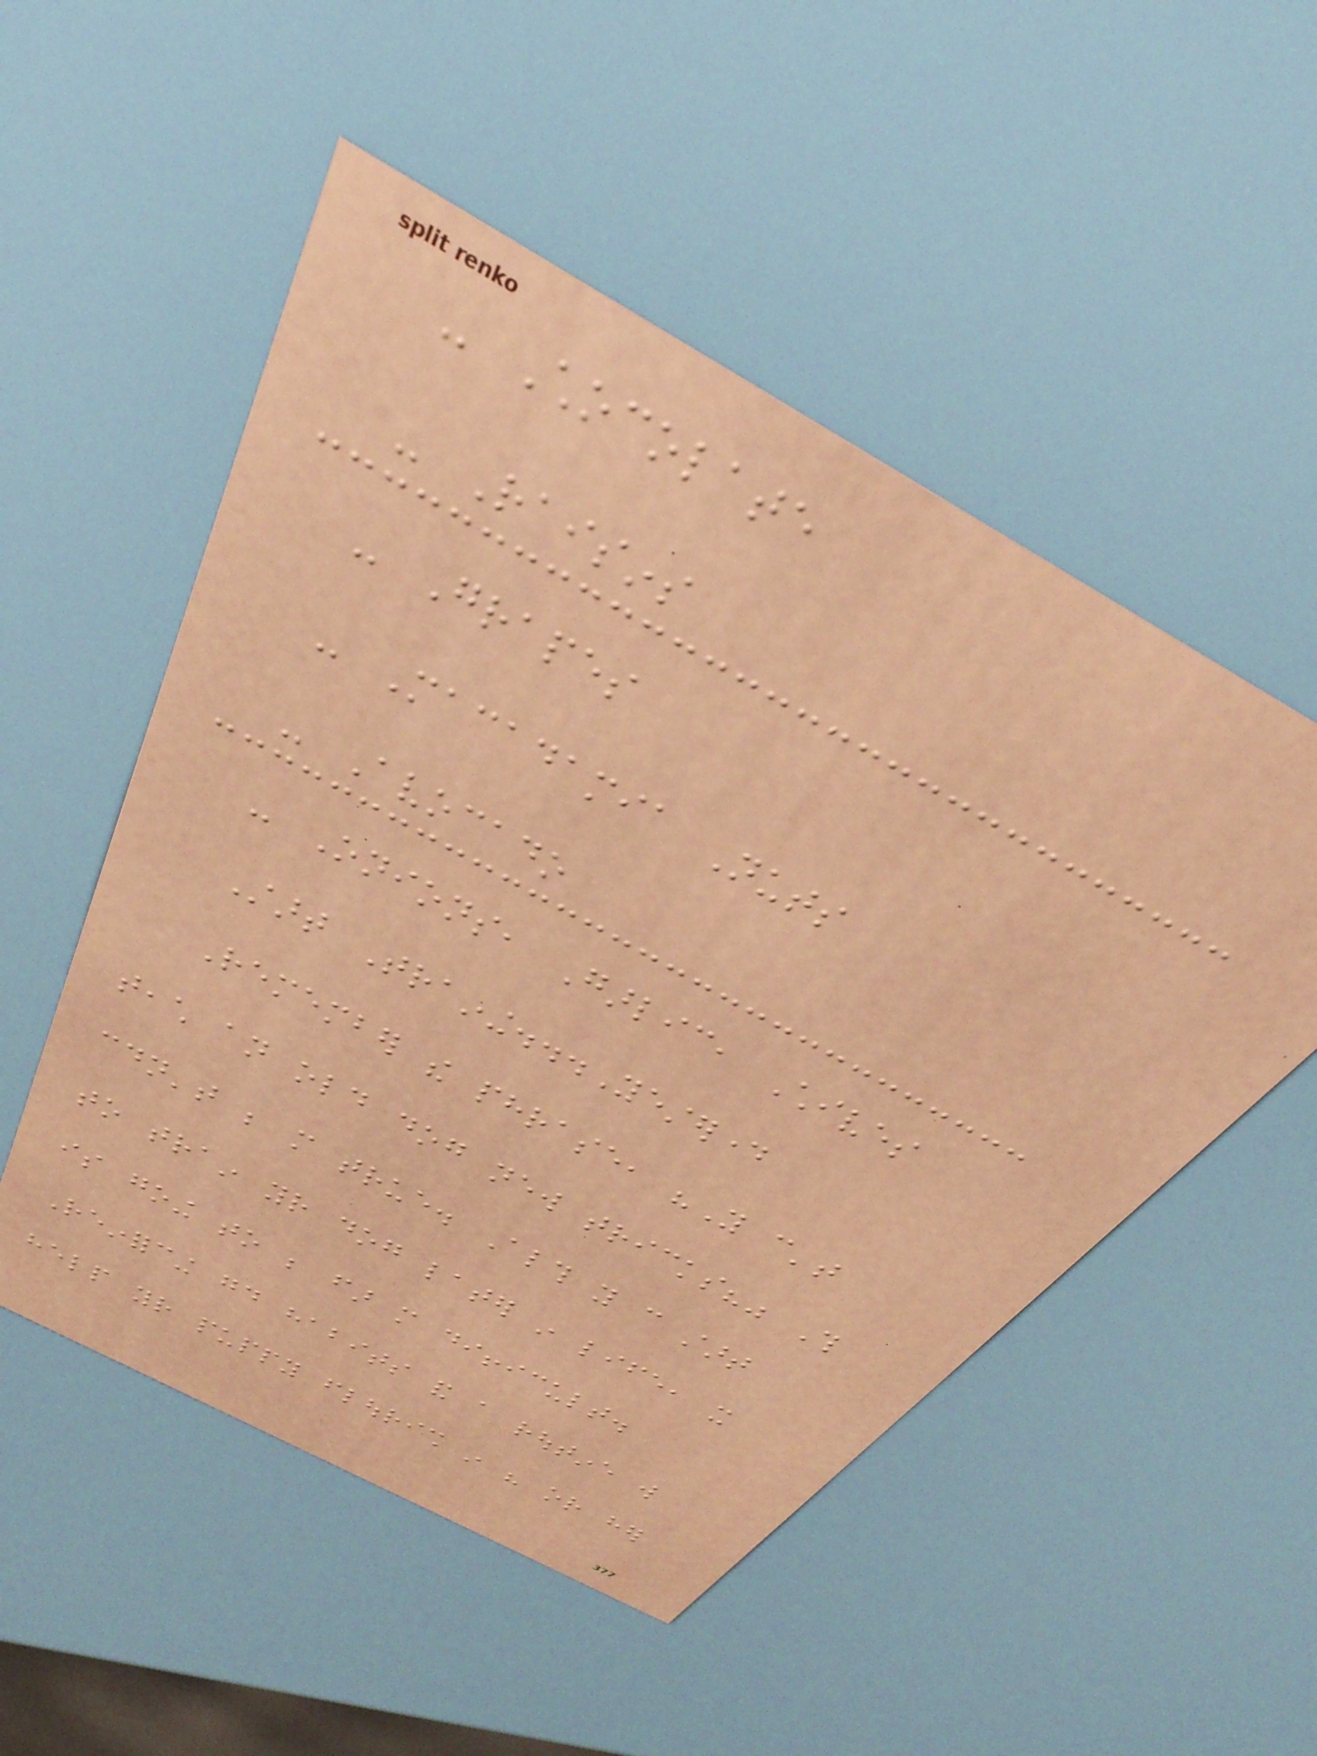- Chocolate
- Raisins
- Grapes
- Macadamia Nuts
- Avocado
- Onions, Garlic, Chives
Start Training...Yesterday
Remember the phrase, "You can't
teach an old dog new tricks?" This
couldn't be more true. Although you can start
to train your dog later in life, it
is going to be far more difficult.
Reinforcing good habits and a routine will
help your puppy flourish in his or her
